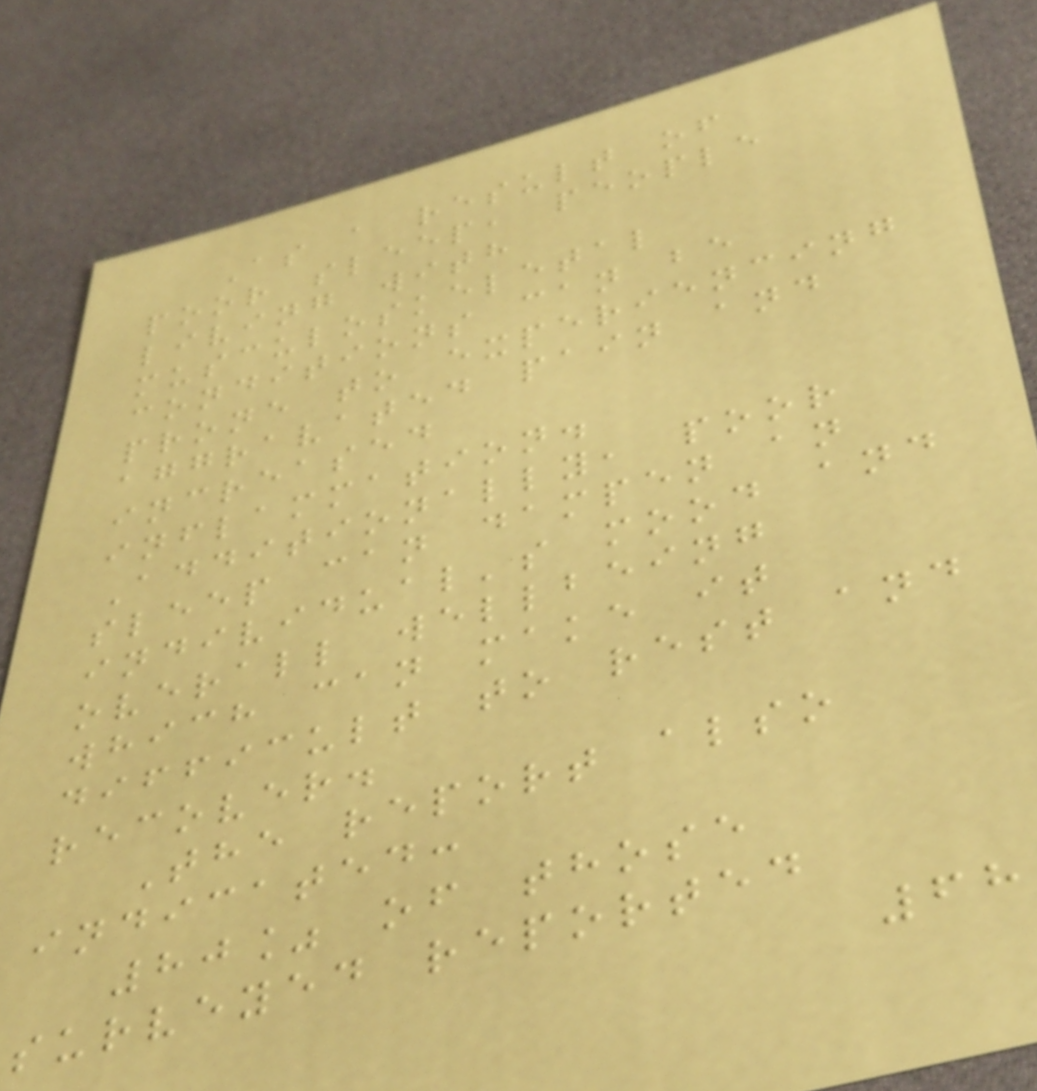As a result of
poor sleep, people
living with
musculoskeletal
conditions can be
prone to experiencing
aggravated pain and
increased
inflammation.
Additionally, poor
sleep can dampen an
individual's mood and
overall wellbeing
which can make it
difficult to rest and
recover.
The report also
indicated:
80% of those
surveyed reported
68
